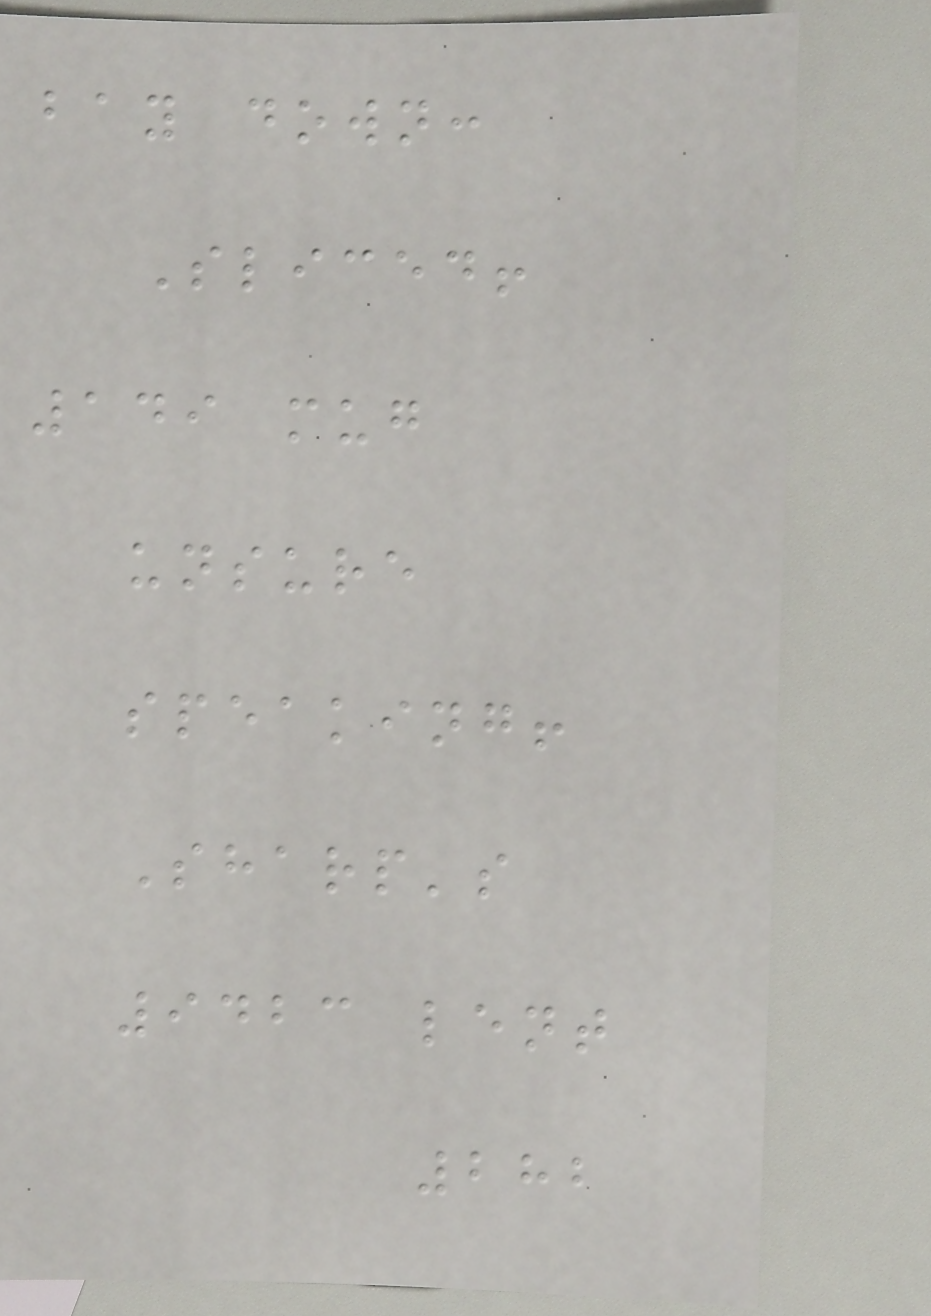bay down:
Sliced!
149 mug
unsure
speaking!
Sharp's
9423 lent
282
